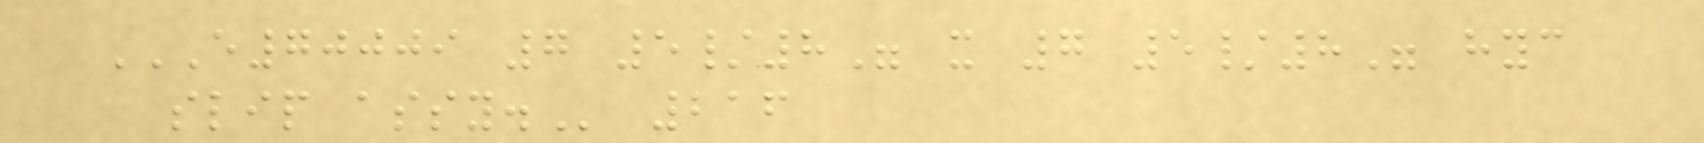E70009 7 5/8" X 7 5/8" HYC
SLIP ASSY. 216
